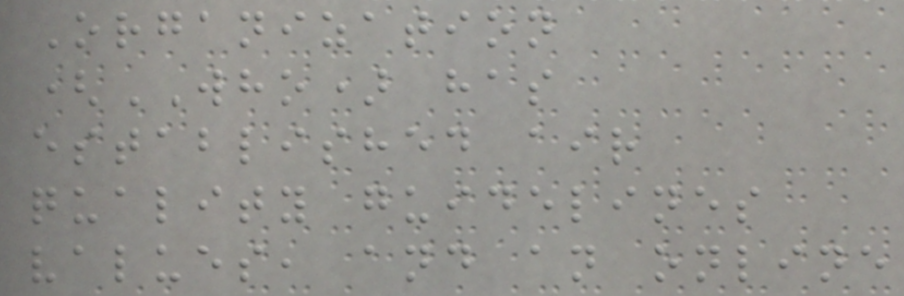Organization
(WHO) has
established air
quality guidelines
values, and an online
